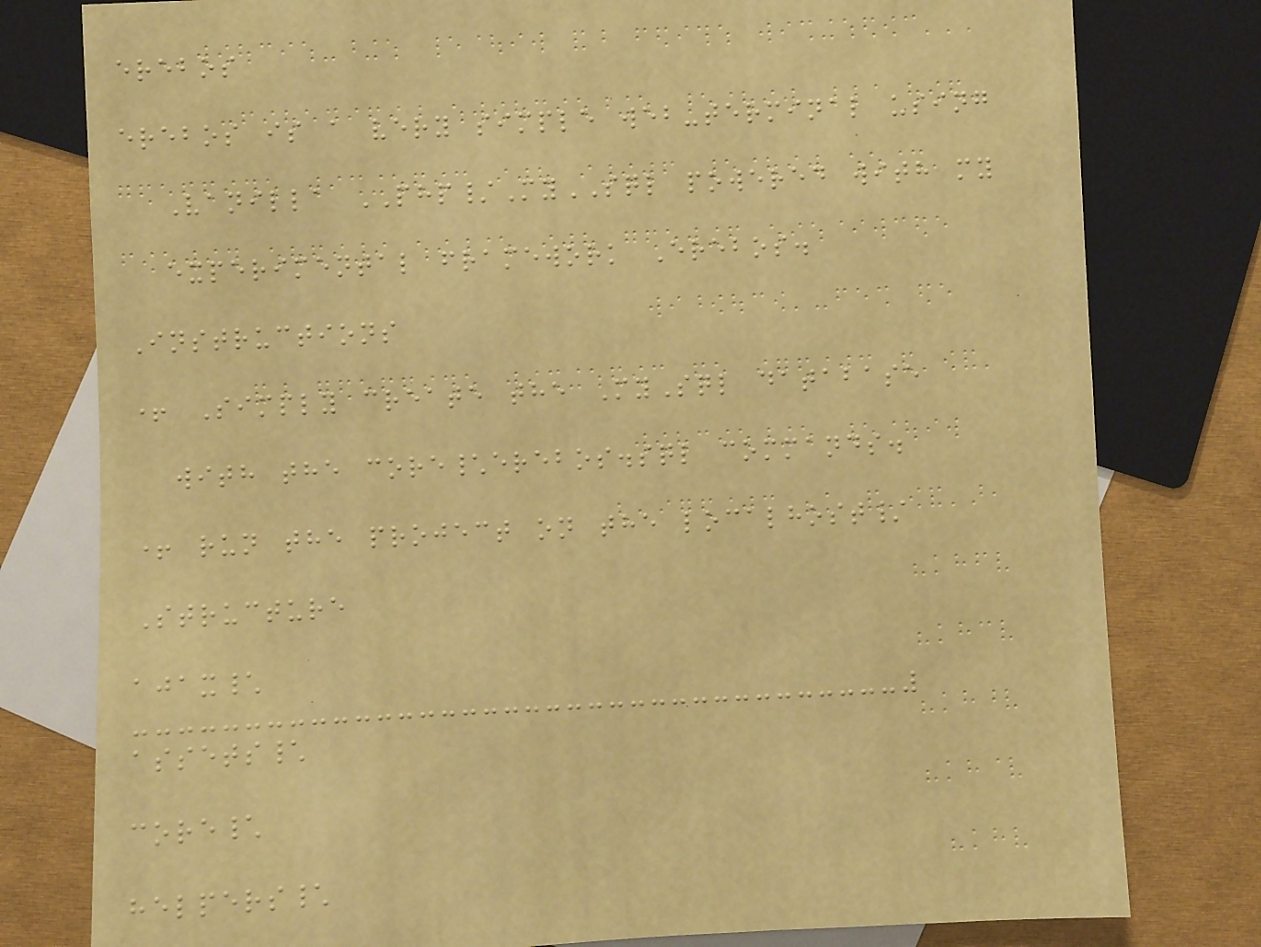erebos
erebos is a very simple web-terminal using
Vanilla PHP/MySQL powered with my
experimental framework Erebos.
Instructions
+ Simply create the MySql database
with the core\erebos.sql commands.
+ run the project on the localhost/
Structure
ajax\
assets\
core\
helpers\
